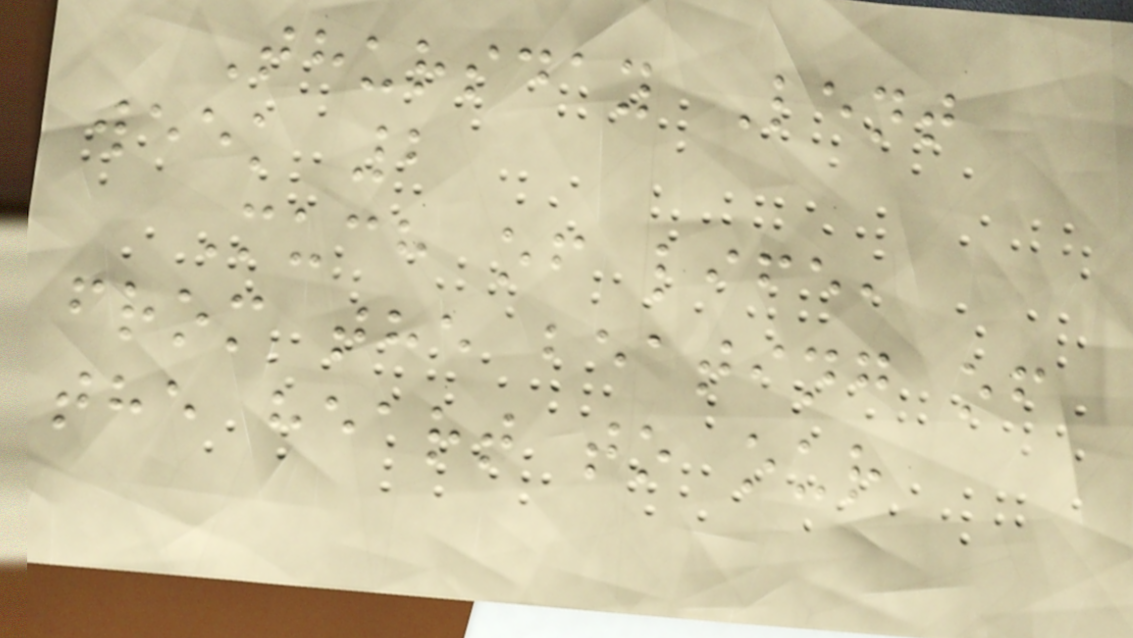Thursday Lent
week 2
Much of life,
from the beating of
the heart to our
